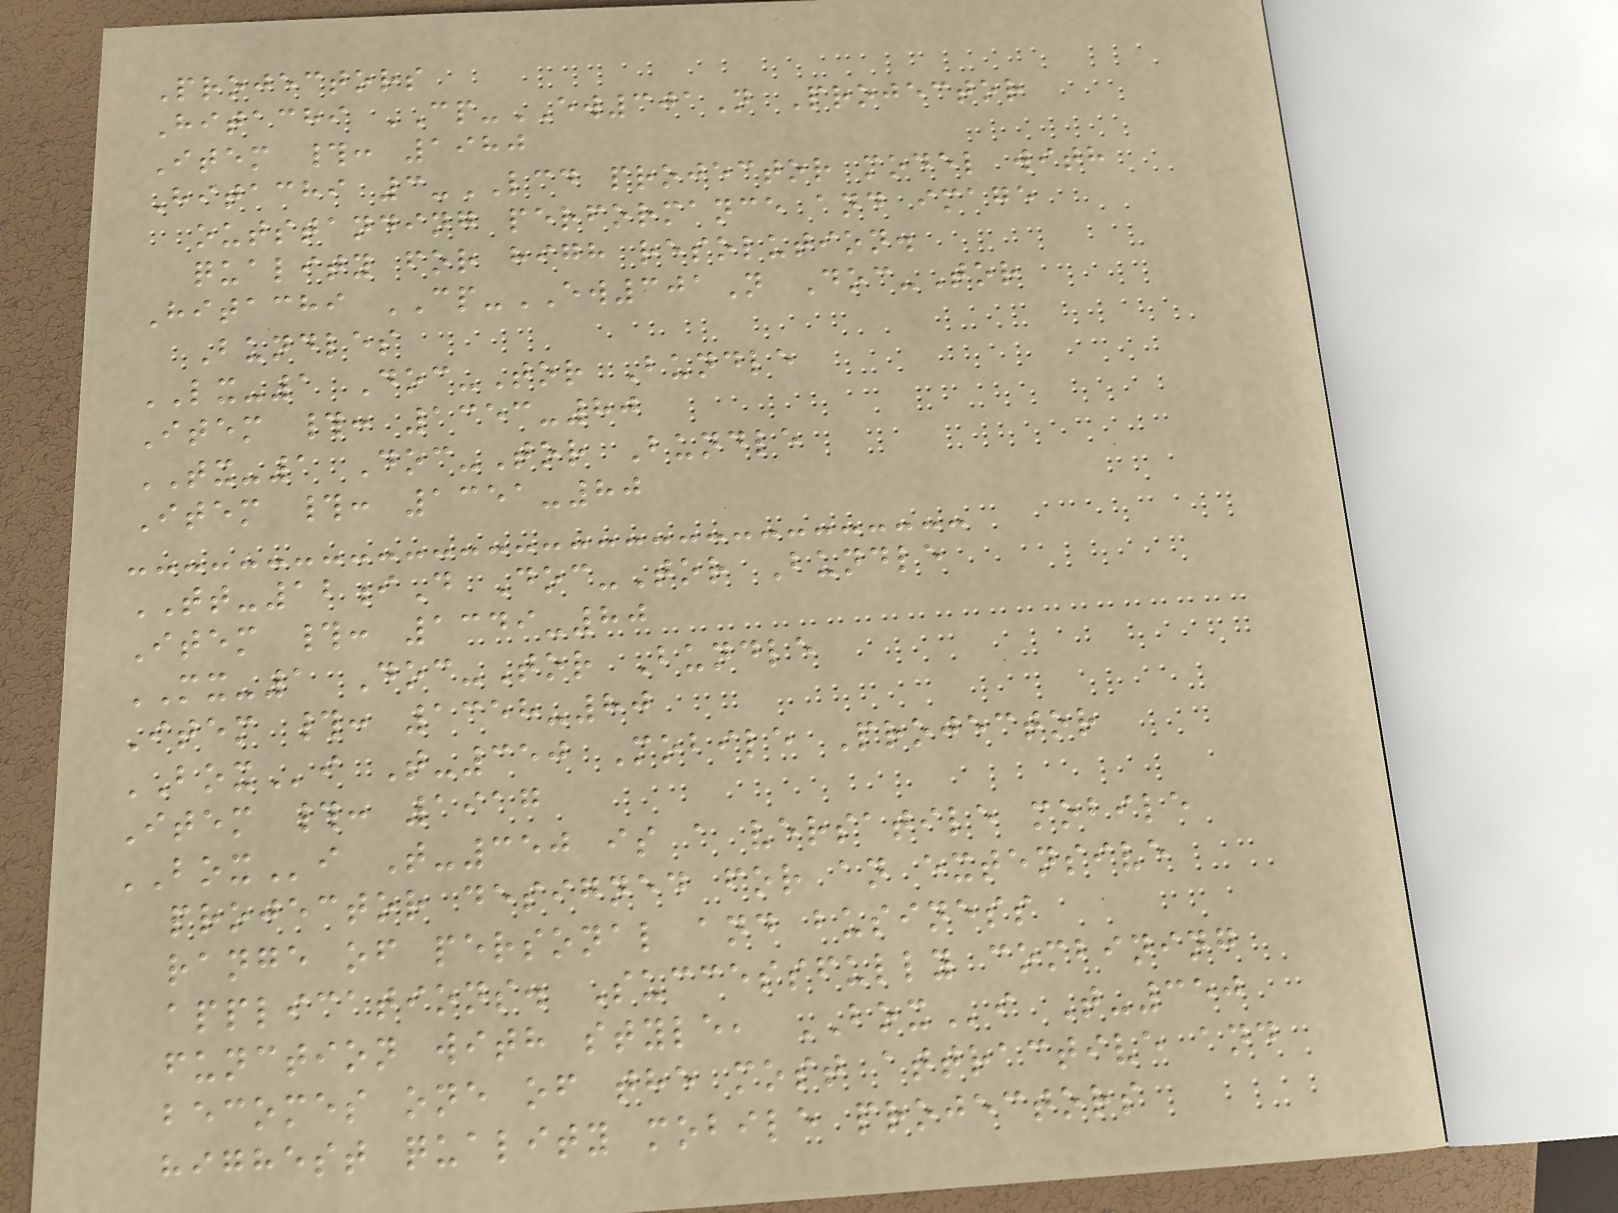Projectors
Hitachi CP-EW301N Projector
Item #: 1980
Hitachi 3-LCD projector model with
outstanding performance and image
quality for high resolution.
Hitachi CP-EW301N Doc-Tor
Bundles
LX-1 Doc-Tor Bundle
Item #: 1353-80
TX-1 Doc-Tor Bundle
Item #: 1351-80
TT-12iD Doc-Tor Bundle
Item #: 1349-80
MX-1 Doc-Tor Bundle
Item #: 1358-80
BOXi T-350 Mobile Projector
Item #: 1917
BOXi T-350 is a versatile mobile
projector designed for an extensive
range of personal and business
applications. Successfully combining
function with style, BOXi T-350
becomes one of the most attractive and
highest quality mobile projectors
